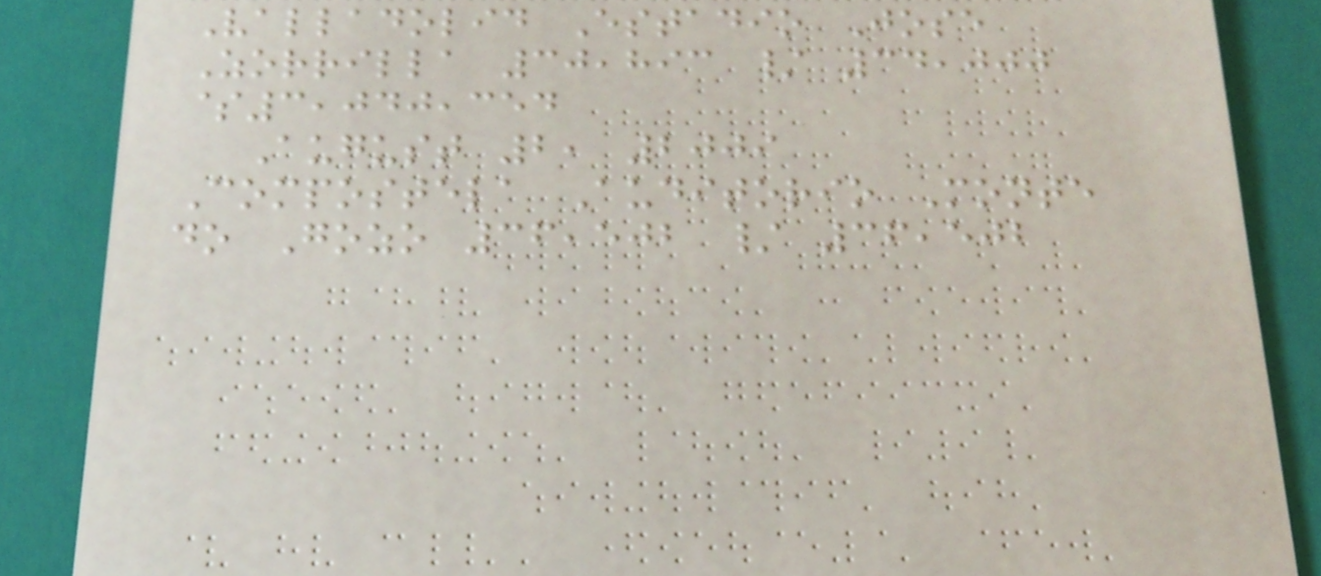Valladolid Estadio Jose
Zorrilla 30,893 / 34,000
$3,040,354
August 2, 2009
Compostela Auditorio Monte
do Gozo 36,502 / 36,502
